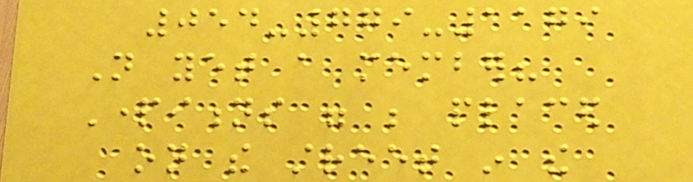054-779-1179
Not yet a member?
Partitions were be placed
on the street in the
